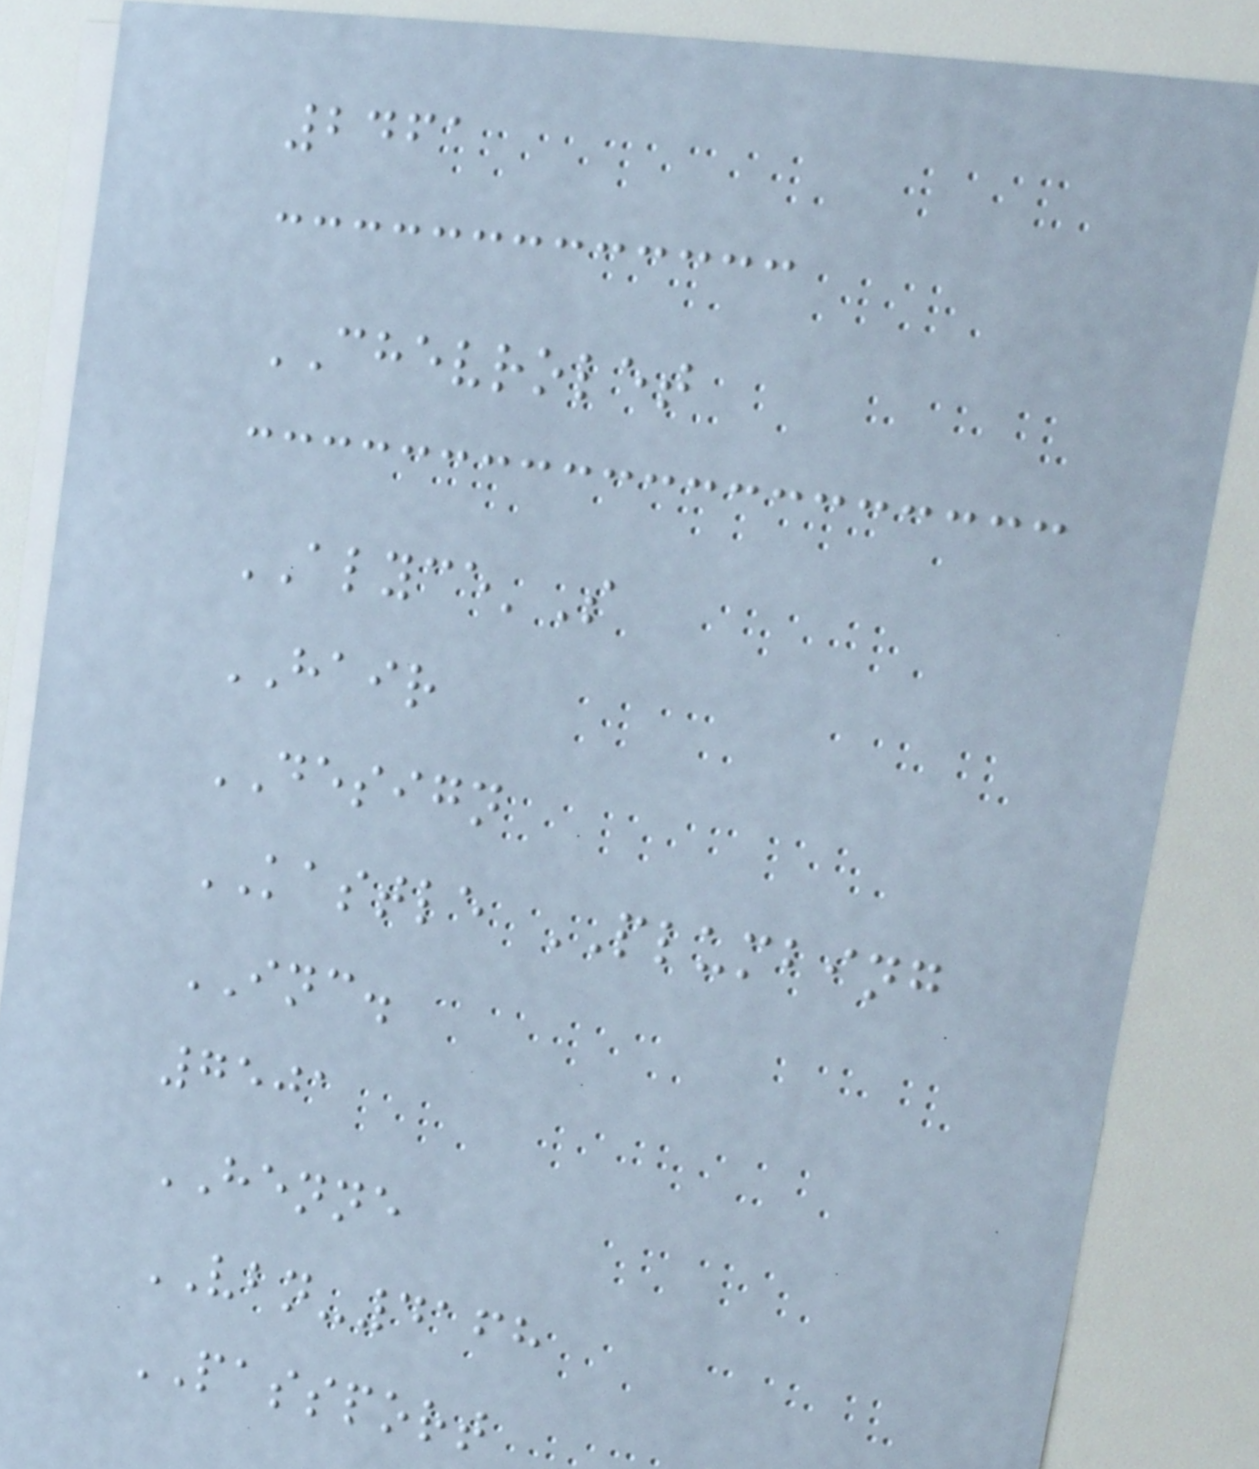2461
CHEVROLET
ALYCE'S
HAIR
DESIGN
KASTLE PLUMBING
INC.
7501
HENNE
VBN-4168
PASSPORT
